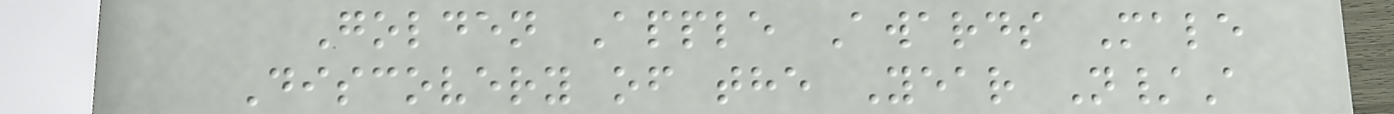Golden Apple Awards Male
Discovery of the Year N/A
